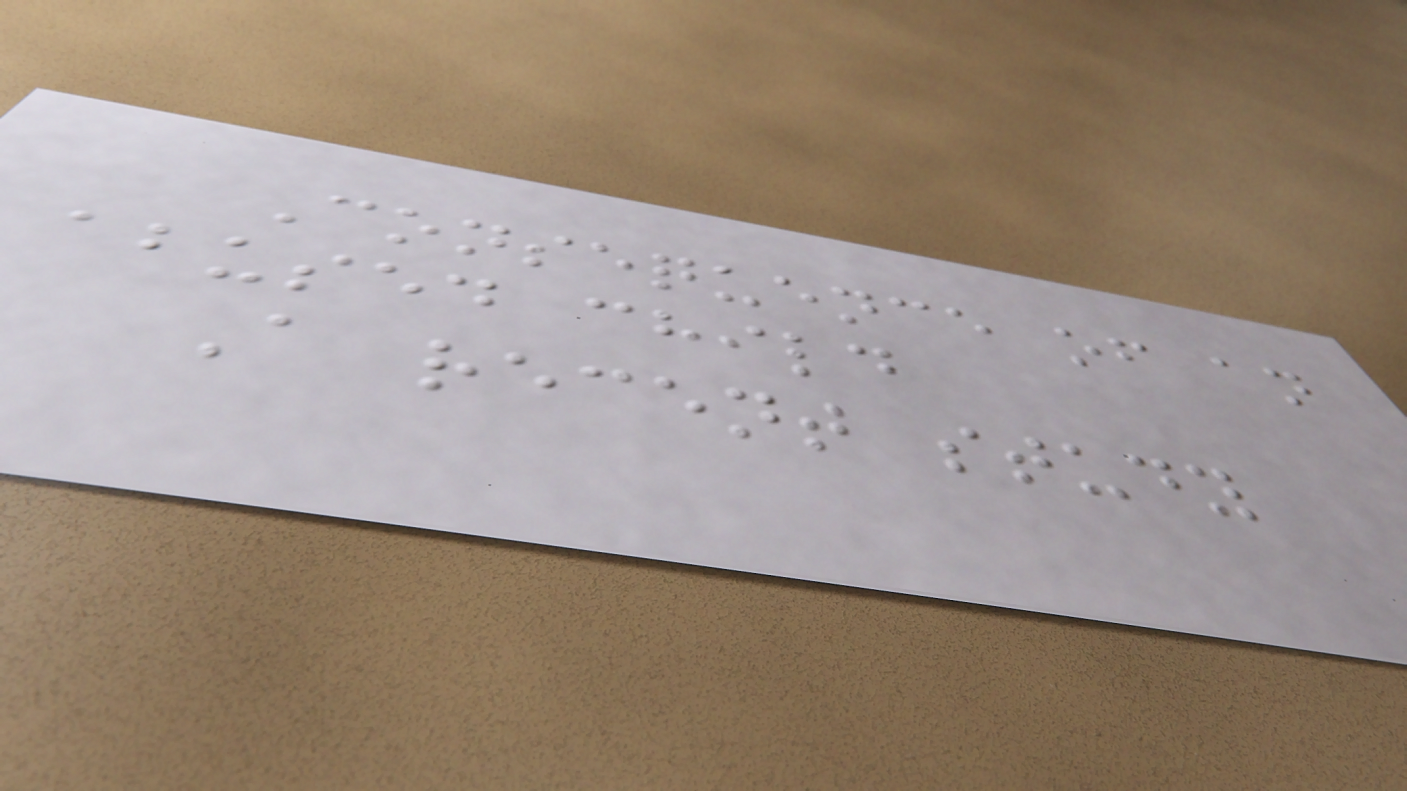Consequence of an
abused child
A recent study
